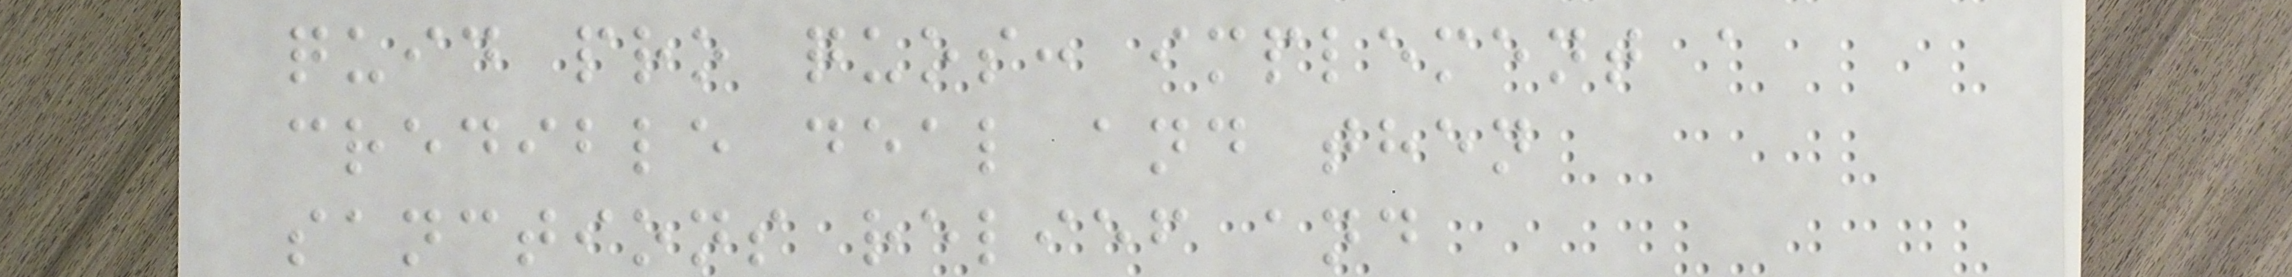quid pro quos: implement a
credible deal and then
sanctions relief and
